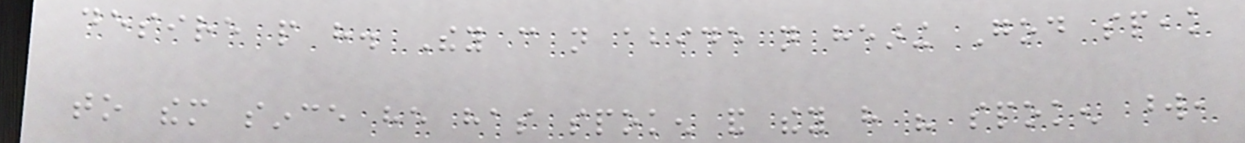desire people have. They can not abide not hearing God speak
to them since he has spoken and they have his spoken word,
